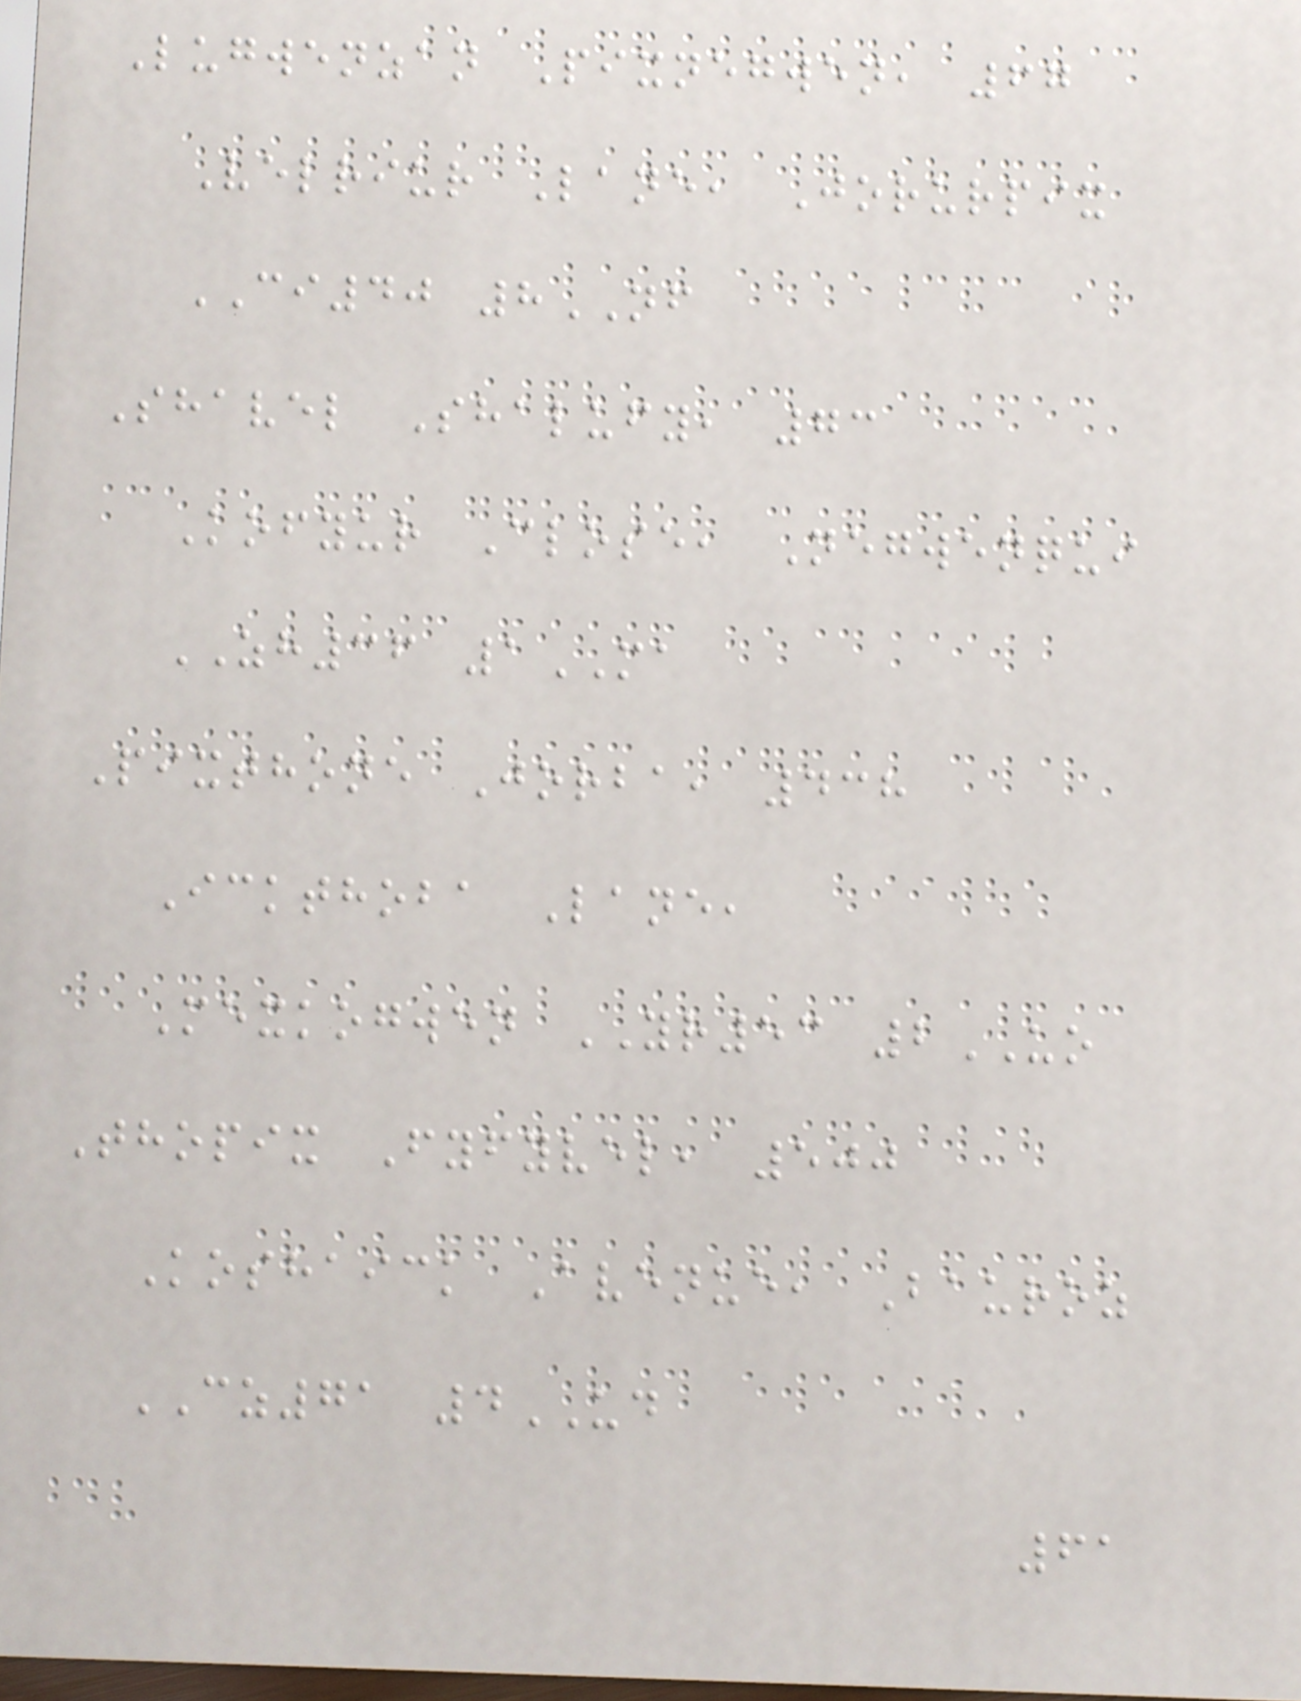Lugwenzan Pixnegwen, 67
Velriur Lane, Jorurpix
CI40 8NF
Shavel Shalufy, 73
Kofyur Close, Negwenqui
ZH36 1MA
Pixthone Jorba, 438
Ickthoba Lane,
Mexkogwen YR53 2UO
Thopix Fyfyvel, 500
Koshaick Avenue, Bauroz
CZ71 4UD
61
